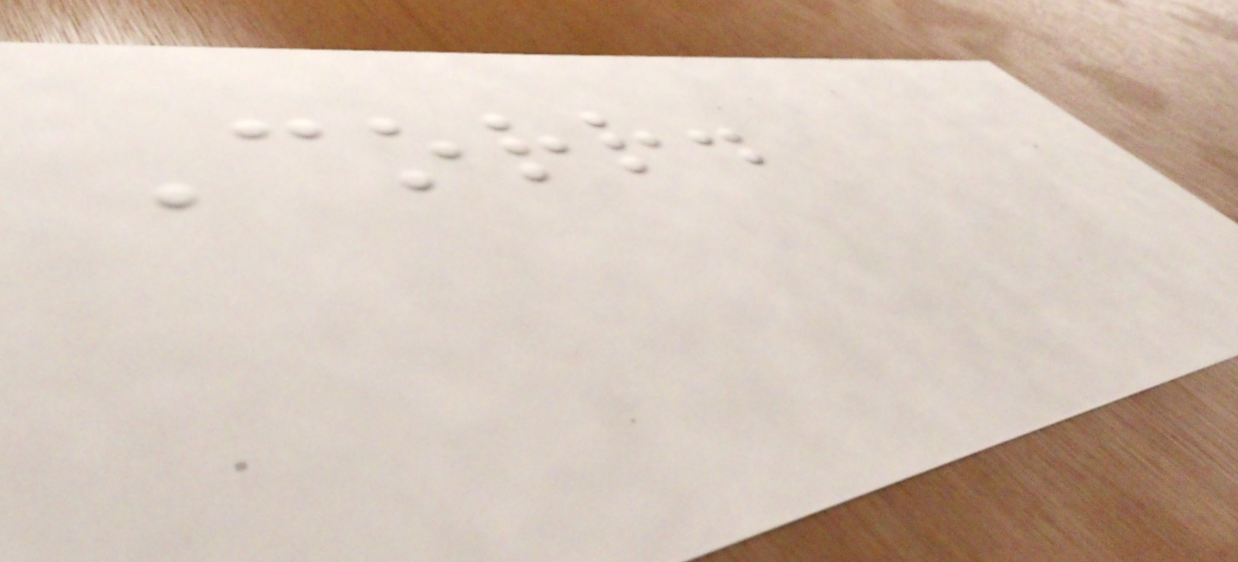Corr.
